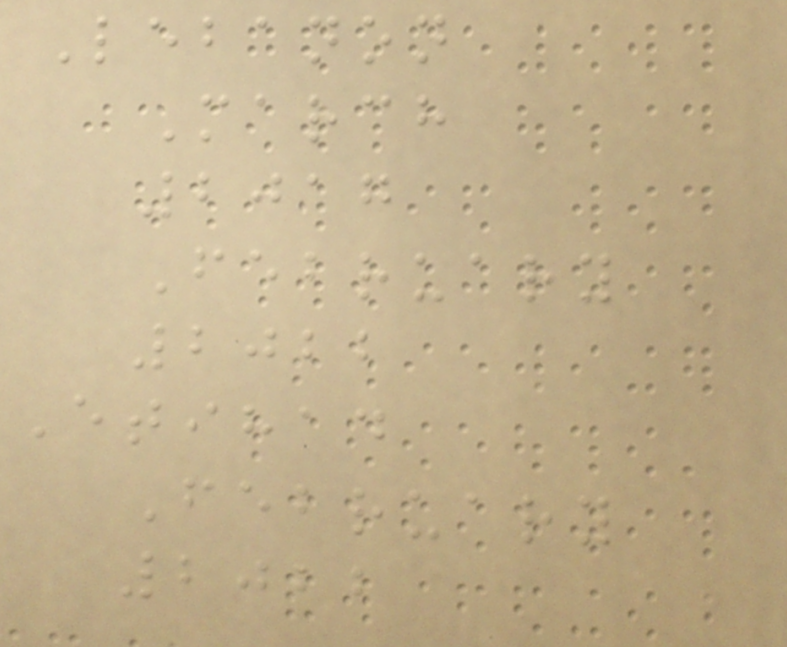Lebanon
March
2017
February
2022
Etihad
February
2022
